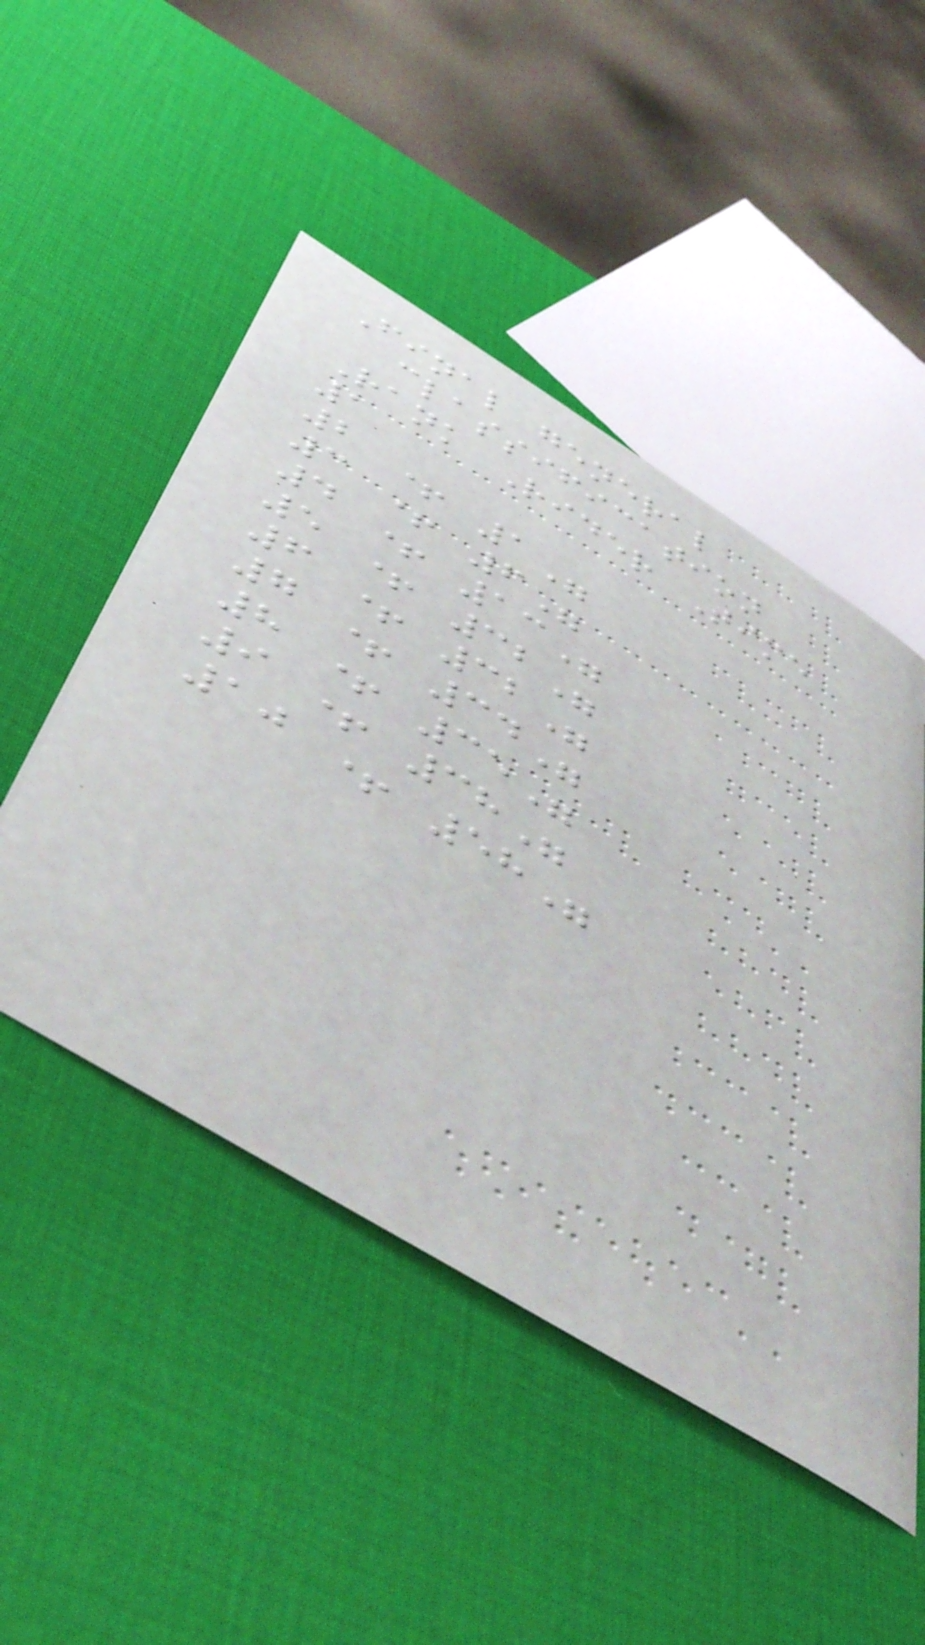Final general
classification
Rank Rider Time
1
2 + 1"
3 + 6"
4 + 13"
5 + 32"
6 + 32"
7 + 34"
8 + 35"
9 + 38"
10 + 58"
